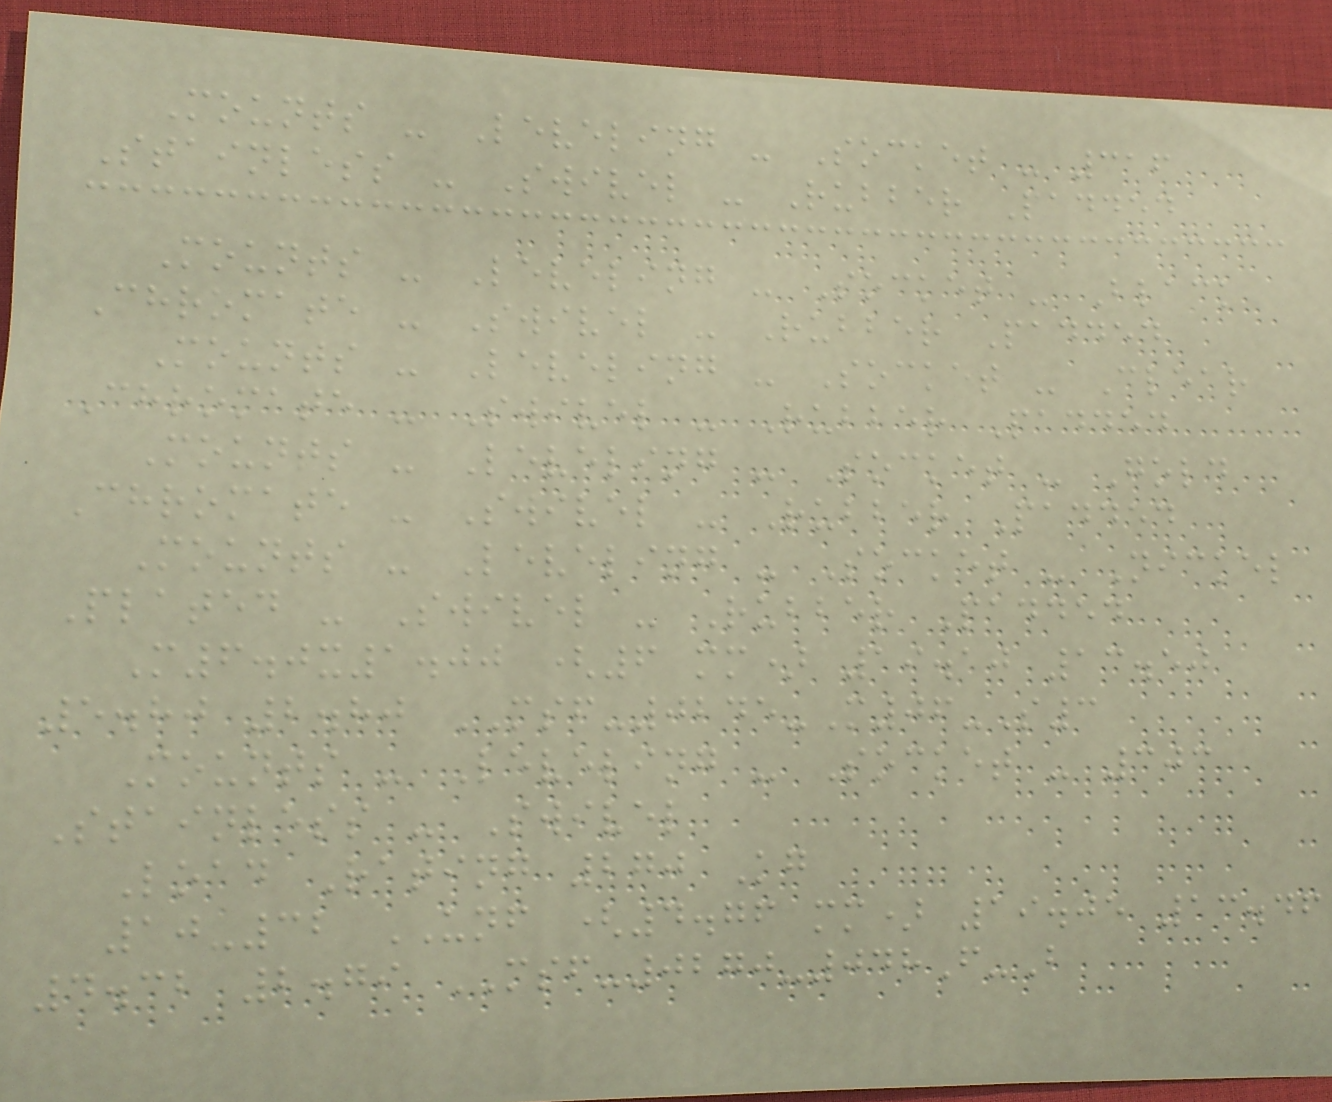Mounts - Leveling - Socket - 316
Stainless - Swivel - Rubber Padded
Mounts - Leveling - Socket - Black
Chromate - Swivel - Rubber Padded
Mounts - Leveling - Socket - Clear
Chromate - Swivel - Rubber Padded
Mounts - Leveling - Socket - Gold
Chromate - Swivel - Rubber Padded
Mounts - Leveling - Socket - Nickel
Plated - Swivel - Rubber Padded
M6.0x1.00 (6 mm) 19.10 13.50
5.80 2.80 MSF-0245-M06-S3
Mounts - Leveling - Socket - 303
Stainless - Swivel
Load Rating 270 Kg
10-32 UNF (4.76 mm) 19.05 13.46
4.32 2.79 MSF-0270-048F-B
